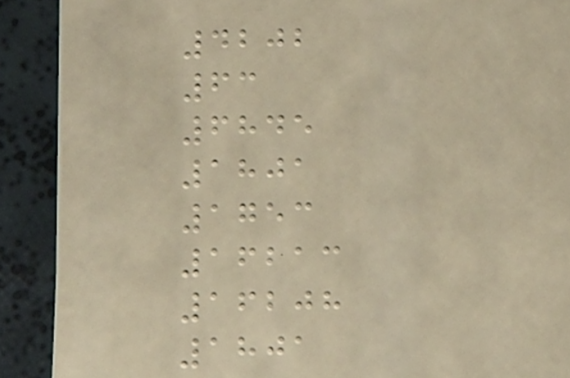4202
63
6845
1801
1753
16213
16208
1801
